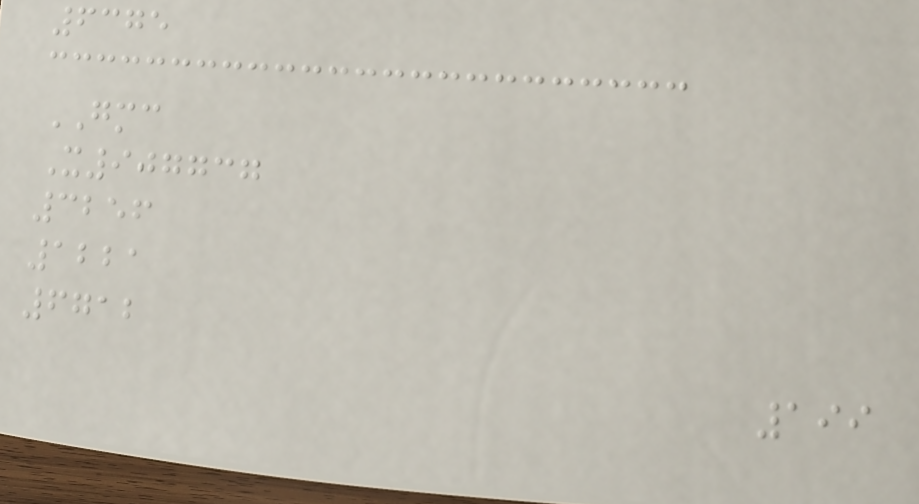6375
GMC
X907737
3256
1221
6712
199
